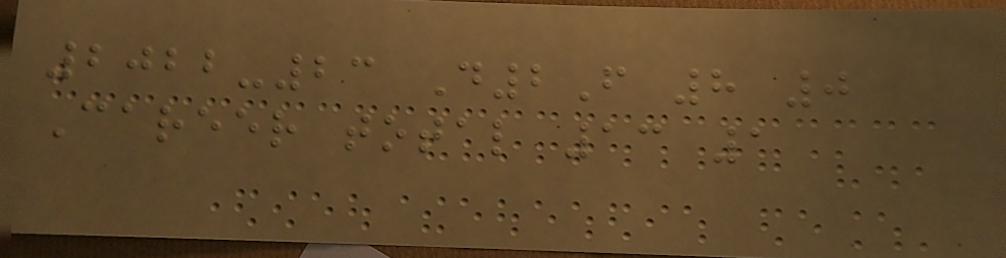2022-23 D2F 8 0
Career total 13 1
